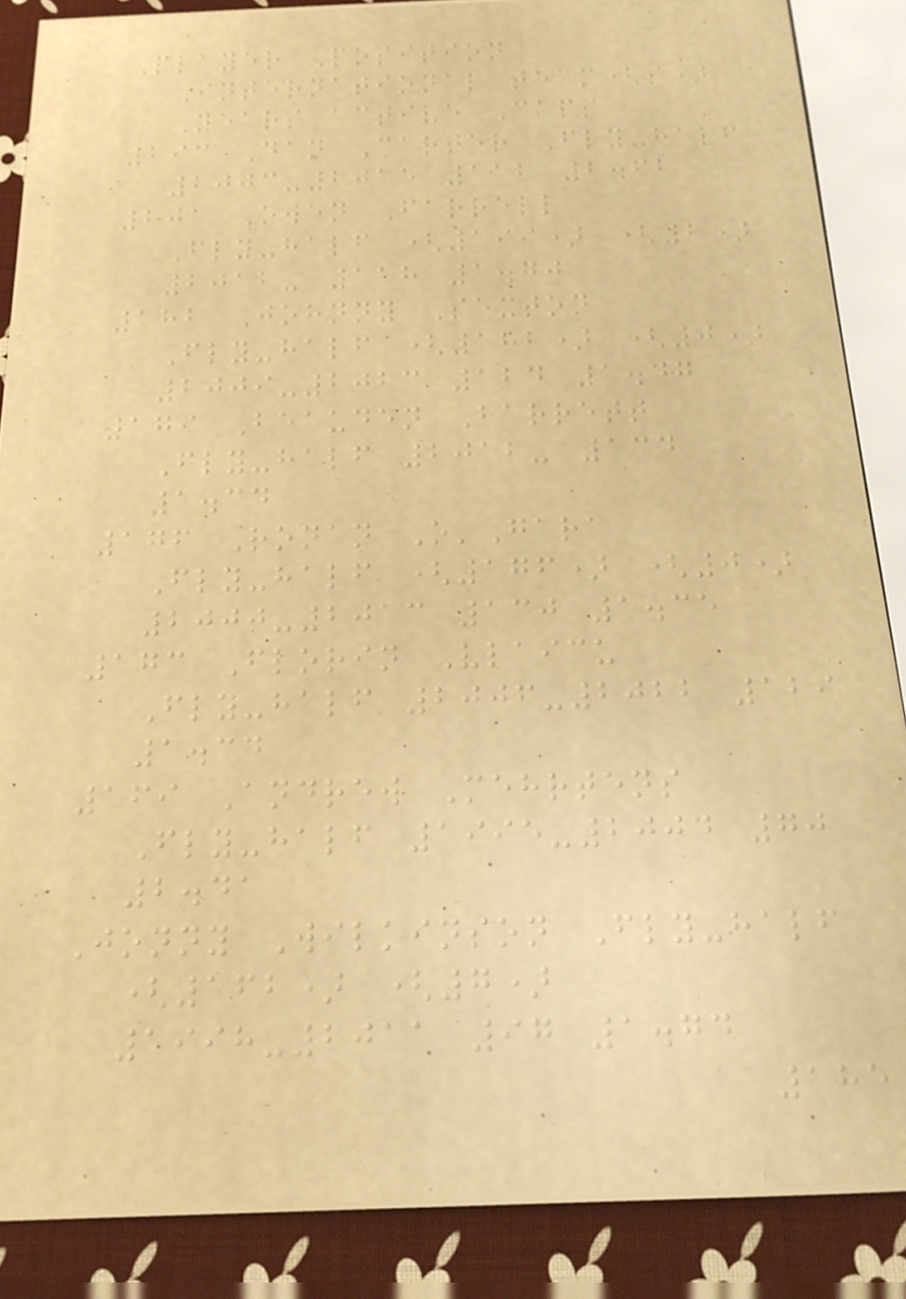Player Position
International team(s)
Years active Caps
293 Dan Carter Fly-half
2003-2015 112 2.62
201 Owen Farrell
Fly-half (199) (2)
2012- 118 1.70
182 Johnny Sexton
Fly-half (182) (0)
2009-2023 124 1.47
179 Beauden Barrett
Fly-half 2012- 134
1.34
176 Ronan O'Gara
Fly-half (176) (0)
2000-2013 130 1.35
173 Florin Vlaicu
Fly-half 2006-2022 129
1.34
169 Andrew Mehrtens
Fly-half 1995-2004 70
2.41
Jonny Wilkinson Fly-half
(162) (7)
1998-2011 97 1.74
185
